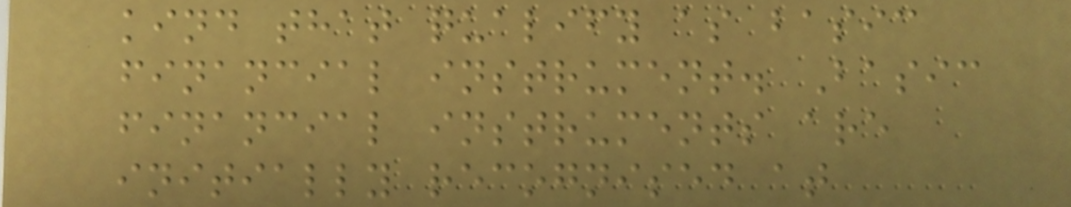kind that qualify as basic
financial instrument. Basic
financial instruments are
initially recognised at
